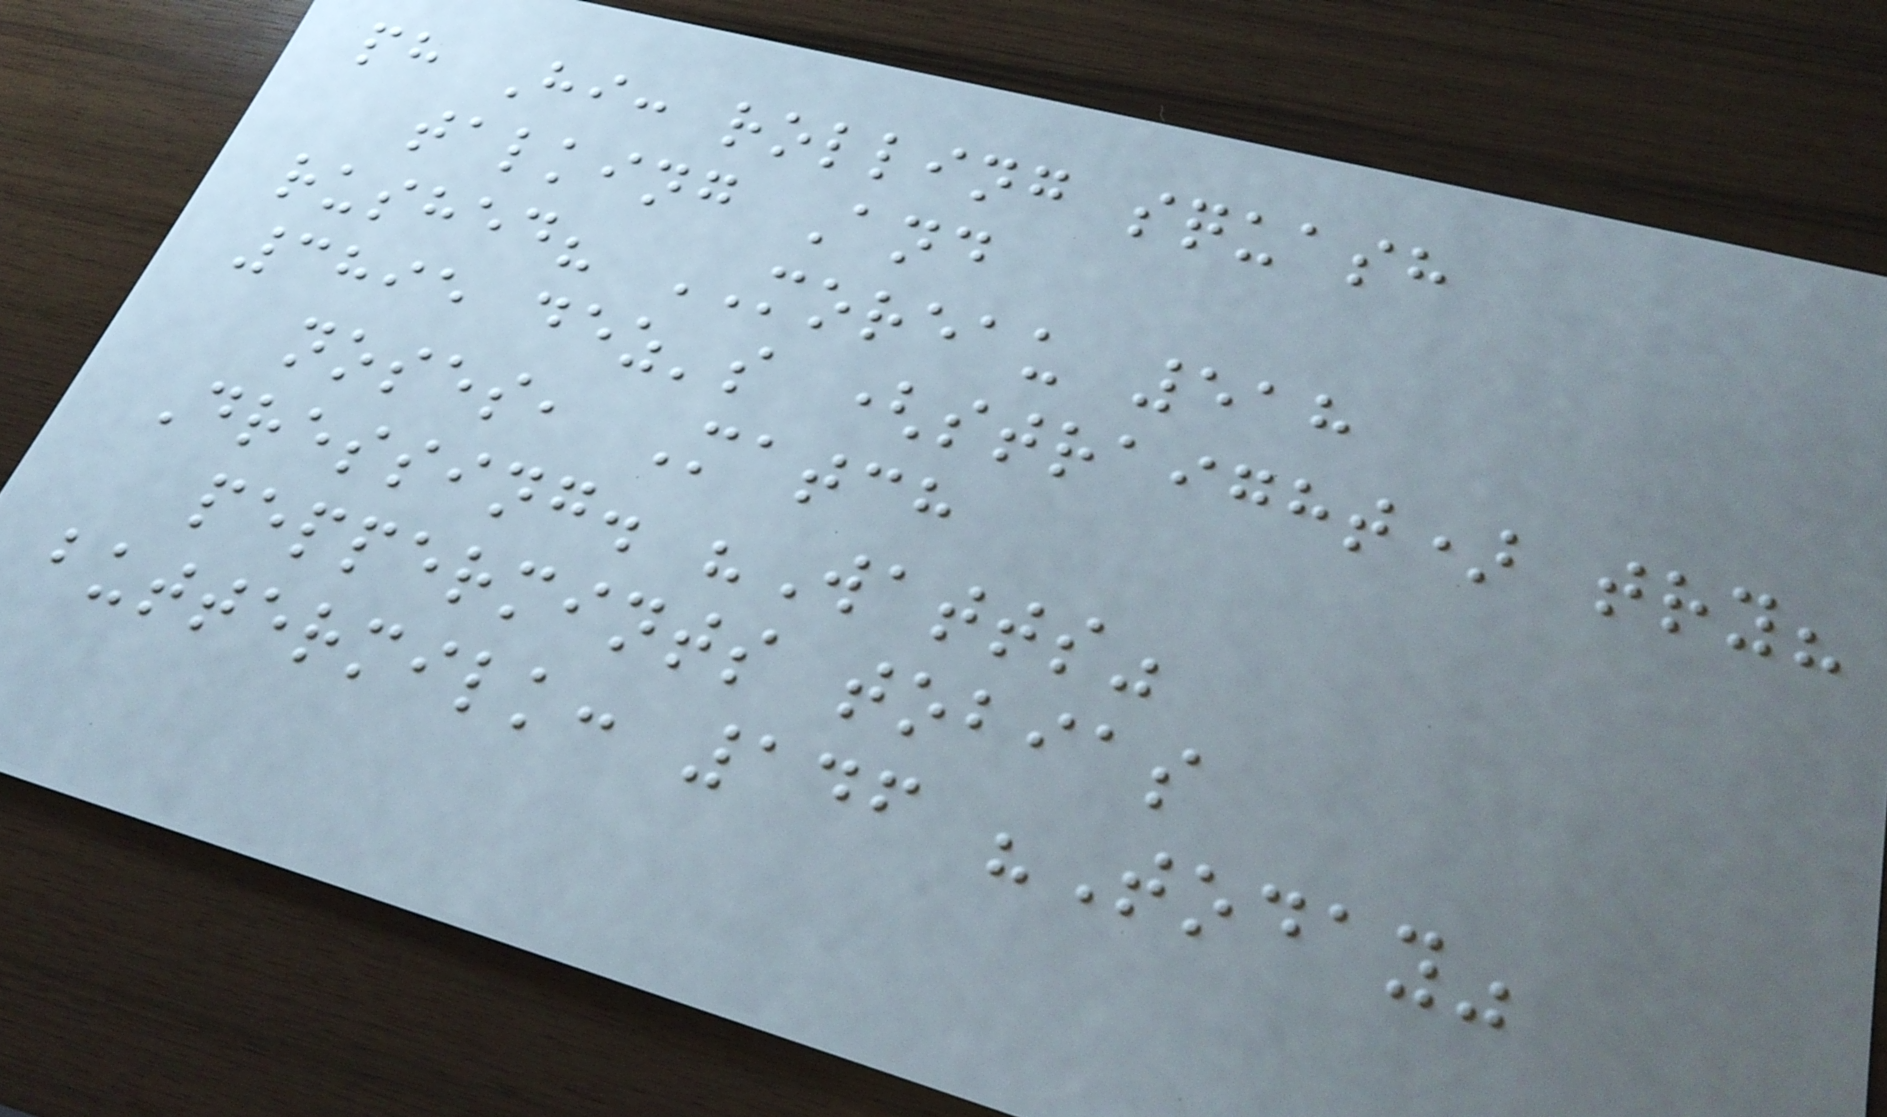ph Hi: rolling squash
talking And
rushed? MOREAU 518
3895 dez's (straight) try?
noses, Match
Dressing. "Watts"
peppermints tobias
buttermilk: 146 "Today"
